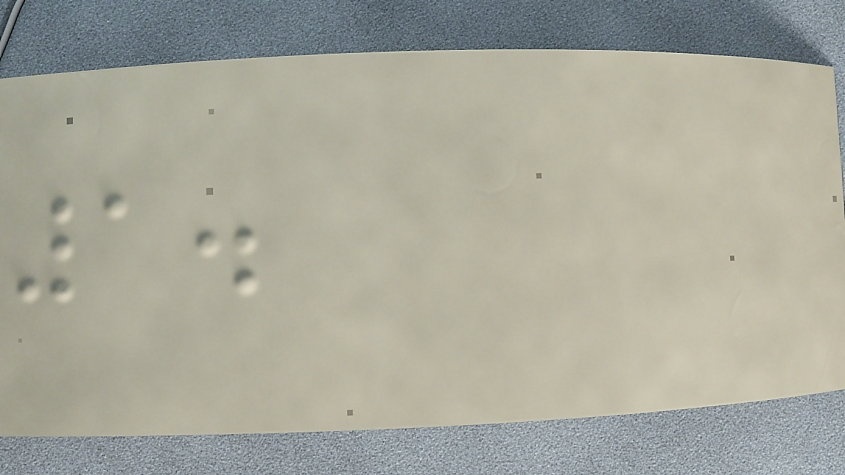1.
